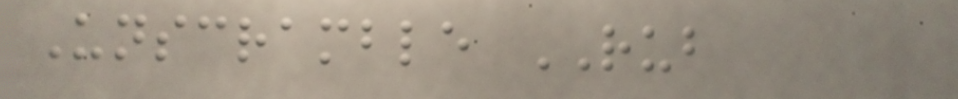Unscramble RUB
